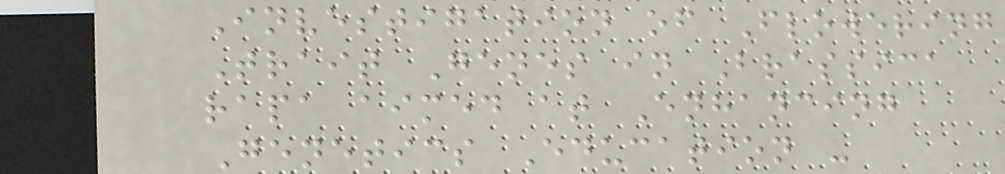Investigation of Flowering
Trait Genes in Brassica
rapa aimed at Enhancing
Genetics Education -
